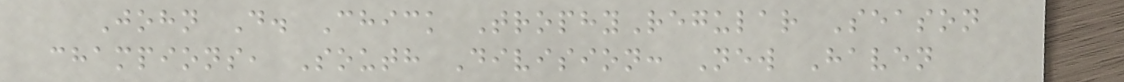John D. Chick TrophyRegular Season
champions, South Division: New Haven
